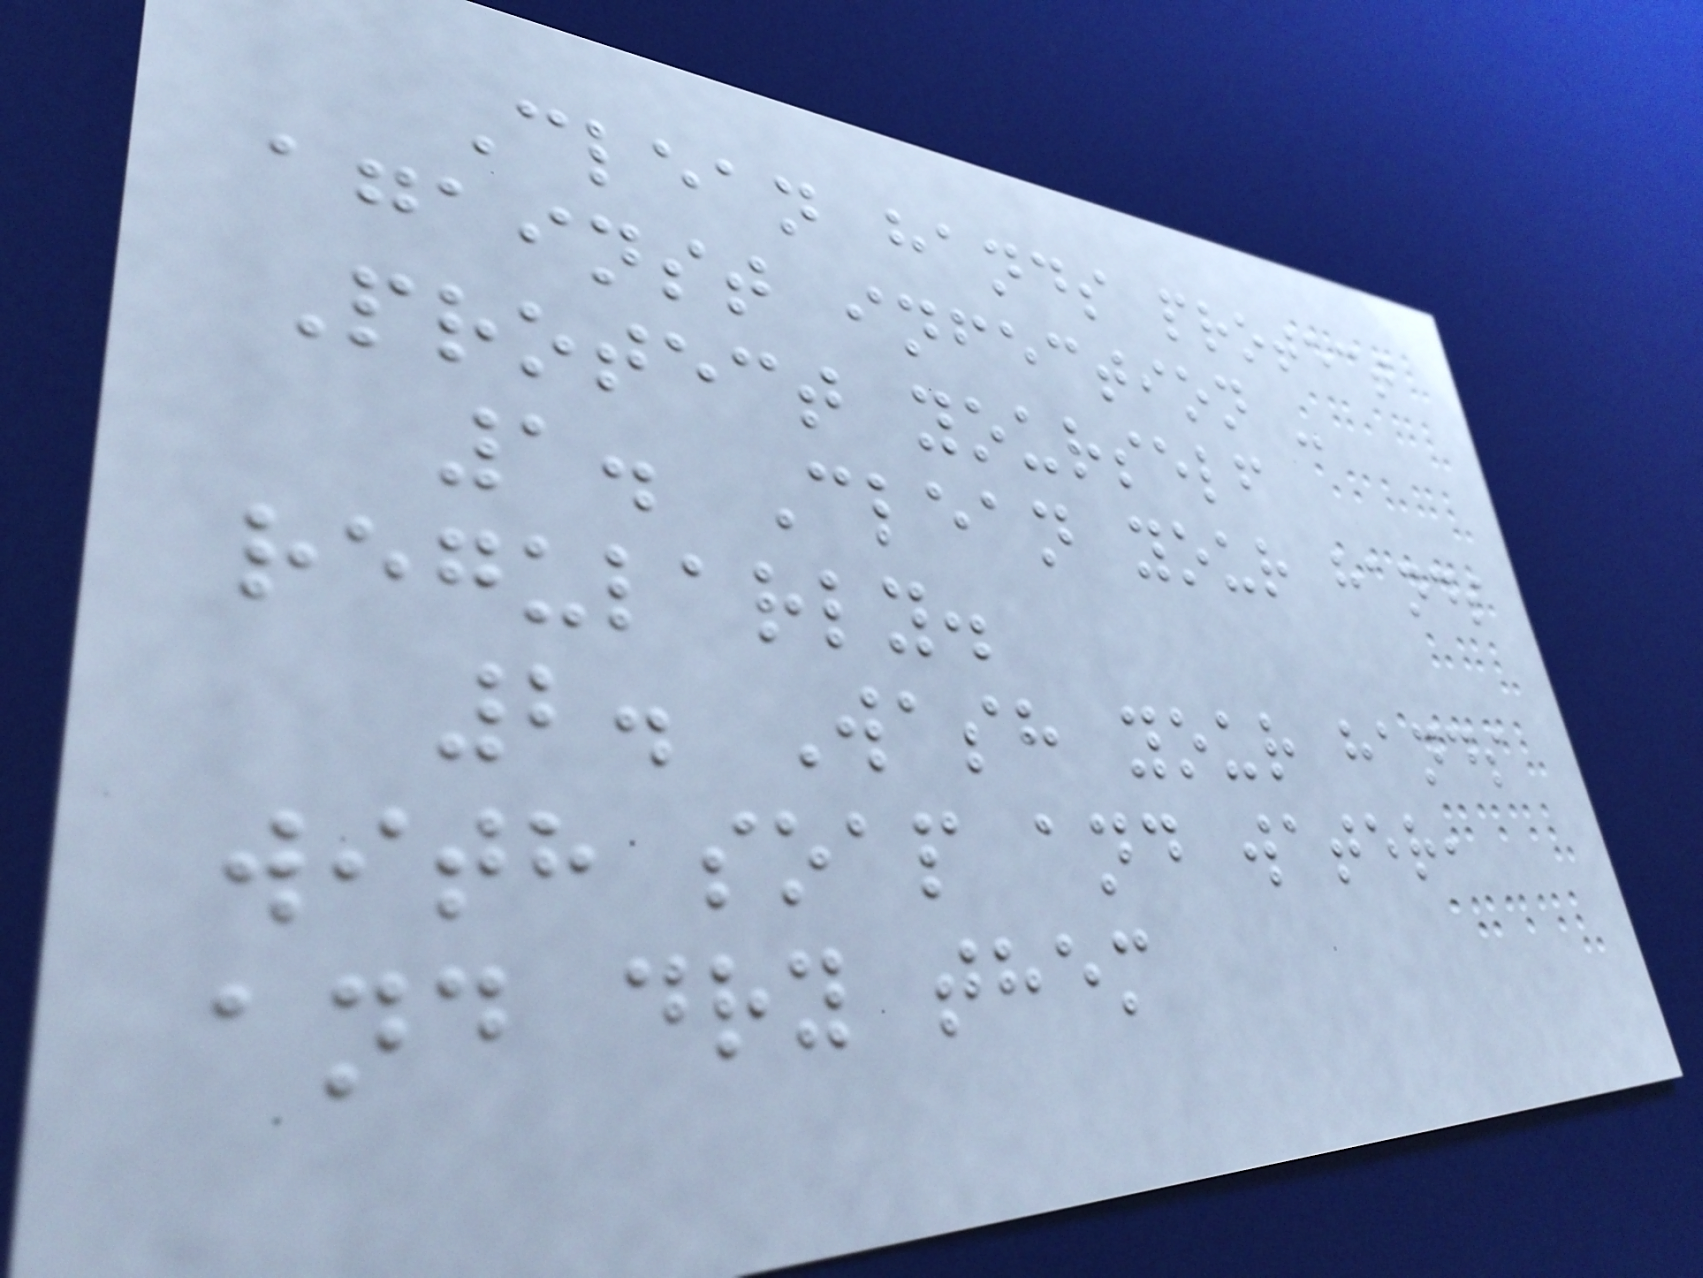Clean hands protect
against infection -
Protect yourself
1. Clean your hands
regularly.
2. Wash your hands
with soap and water,
and dry them
